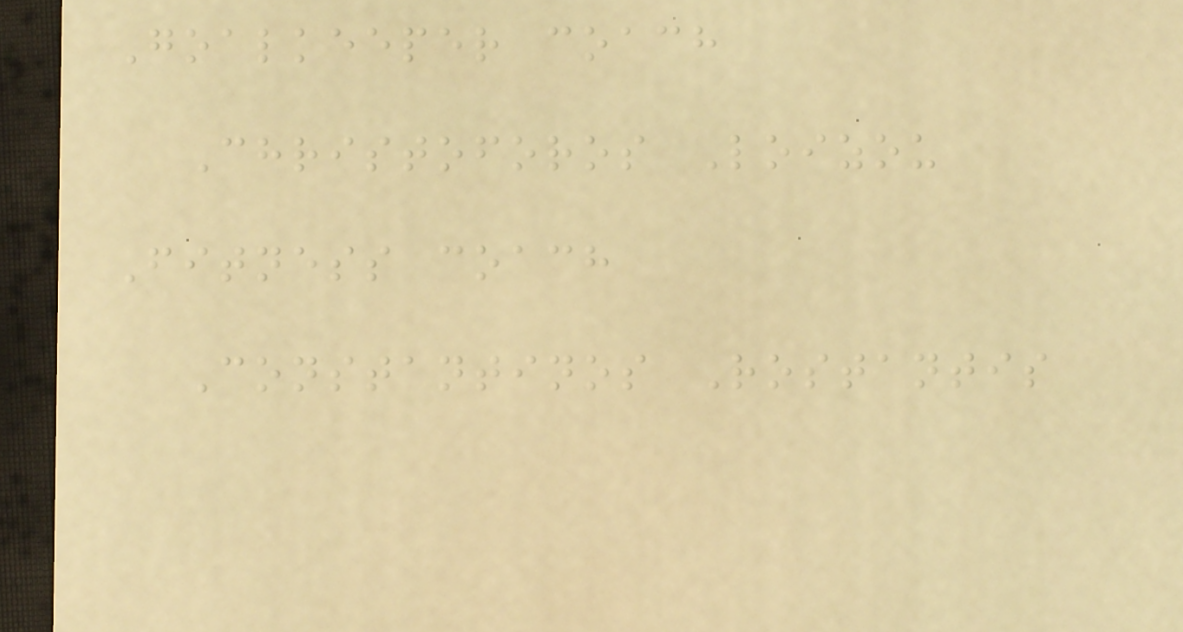Goalkeeper coach
Christoforos Loizou
Fitness coach
Constantinos Rostantis
